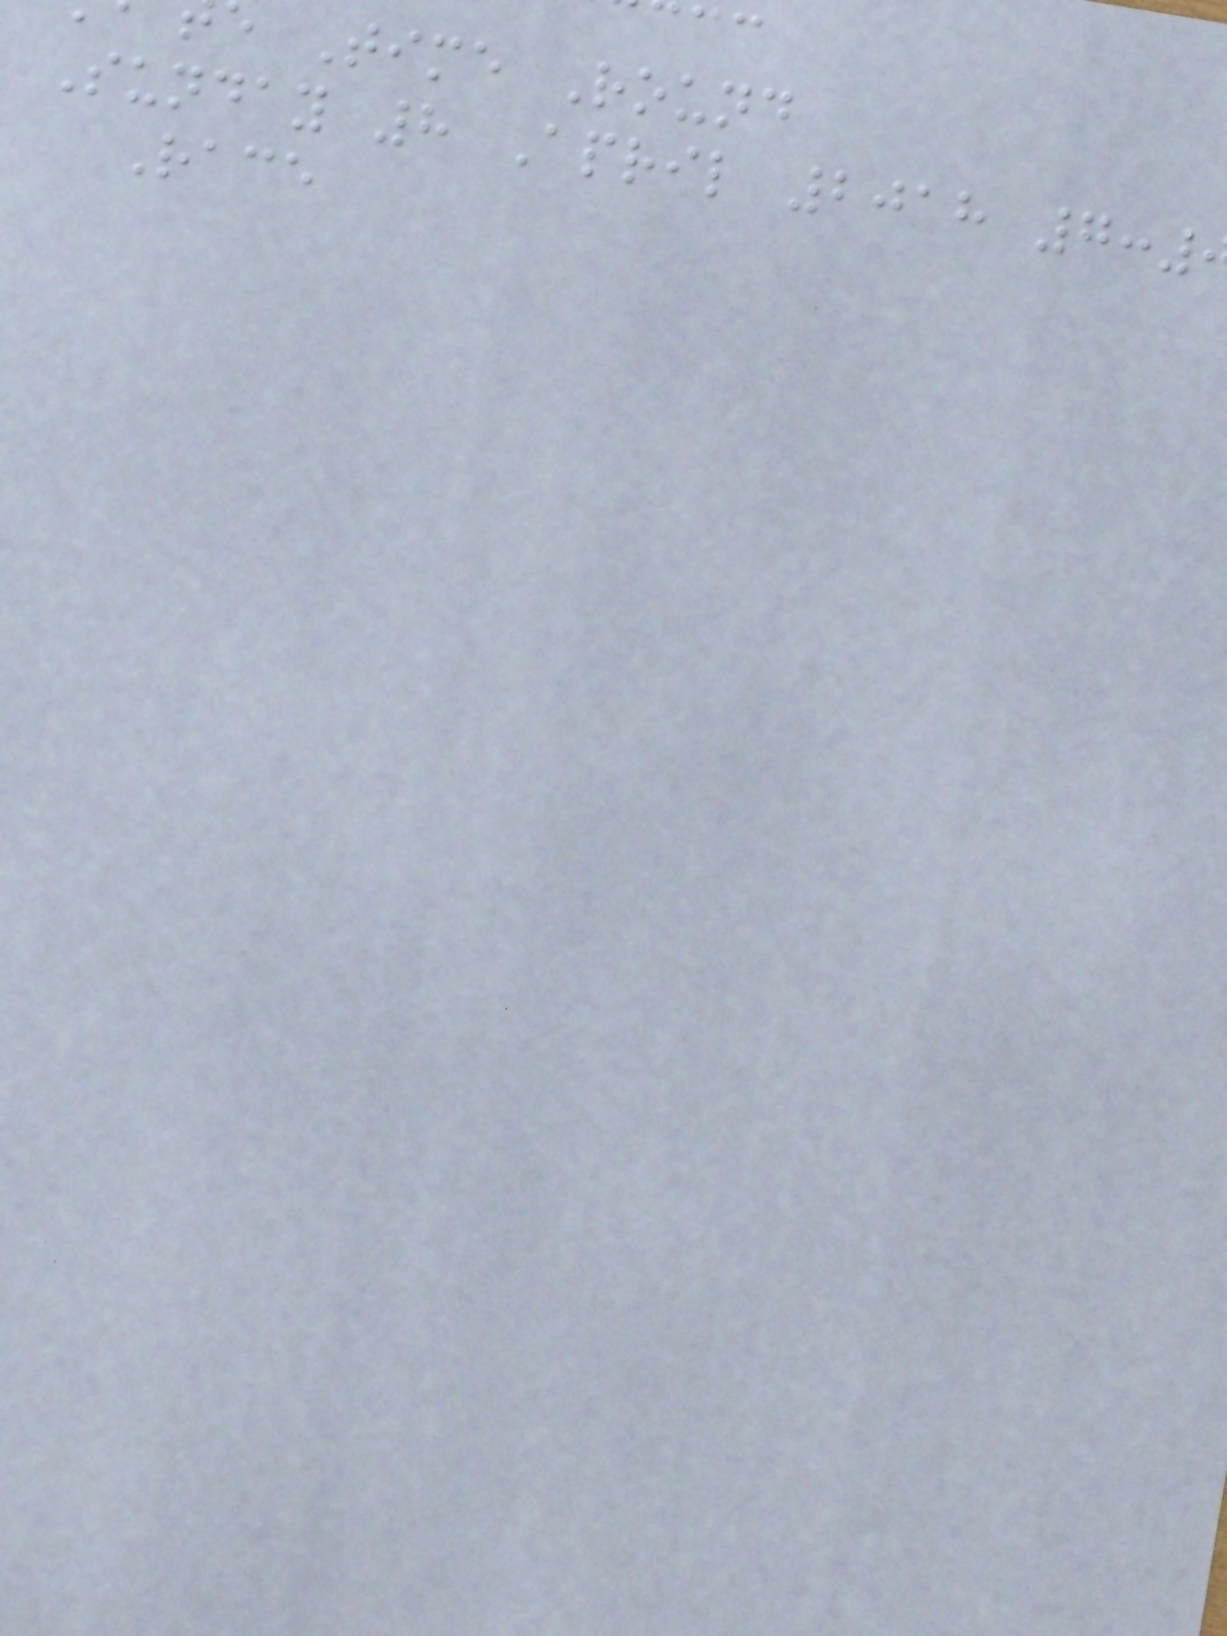Time Round
Sunday 8 April 2018 7:
Race
